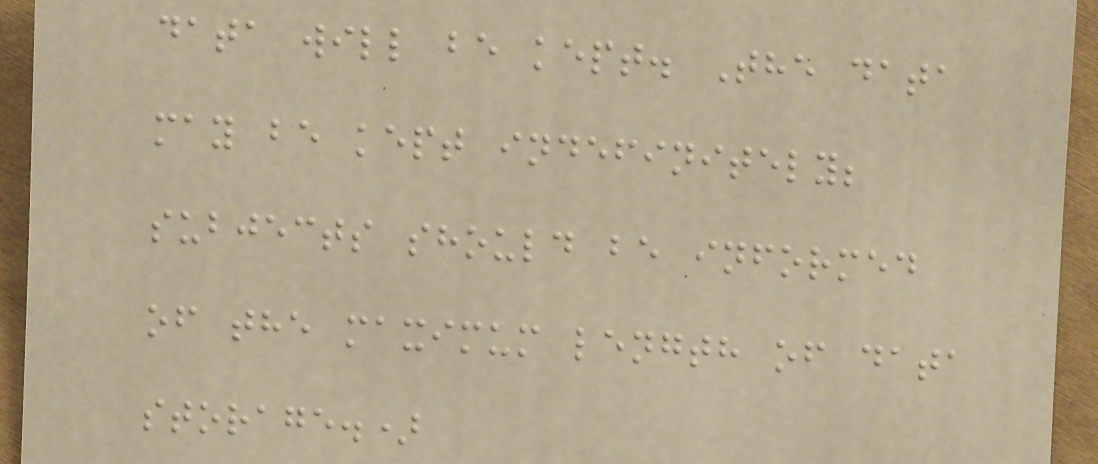data will be kept. The data
may be kept indefinitely;
subjects should be informed
of the maximum length of data
storage.)
